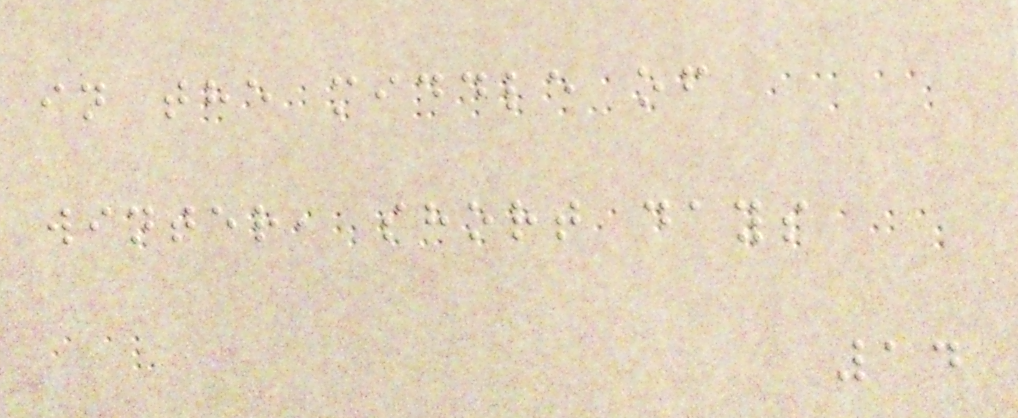in the middle of
winter, short days
14
